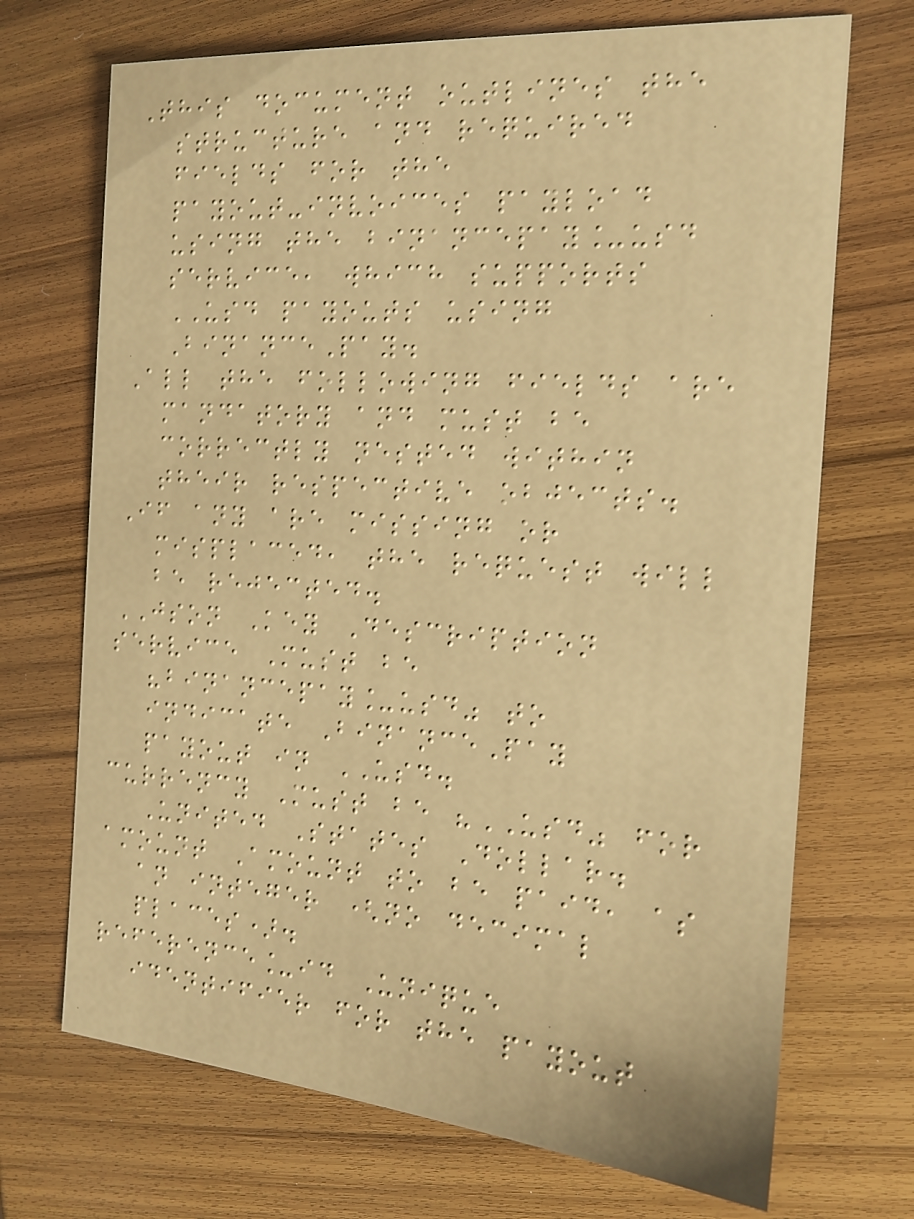This document outlines the
structure and required
fields for the
payout-invoices payload
using the binancepay_usd
service, which supports
USD payouts using
BinancePay.
All the following fields are
mandatory and must be
correctly nested within
their respective objects.
If any are missing or
misplaced, the request will
be rejected.
JSON Key Description
service Must be
"binancepay_usd" to
indicate BinancePay
payout in USD.
currency Must be "USD" for
United States Dollar.
amount Amount to be paid, as
an integer (no decimal
places).
reference_id Unique
identifier for the payout
